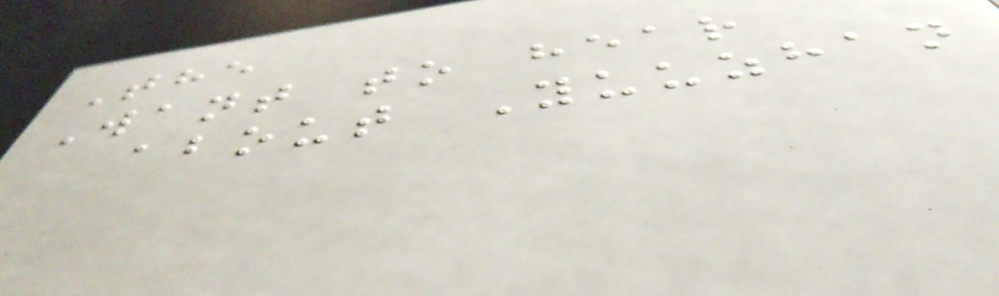The
Want to hear
about Yuuzhan
